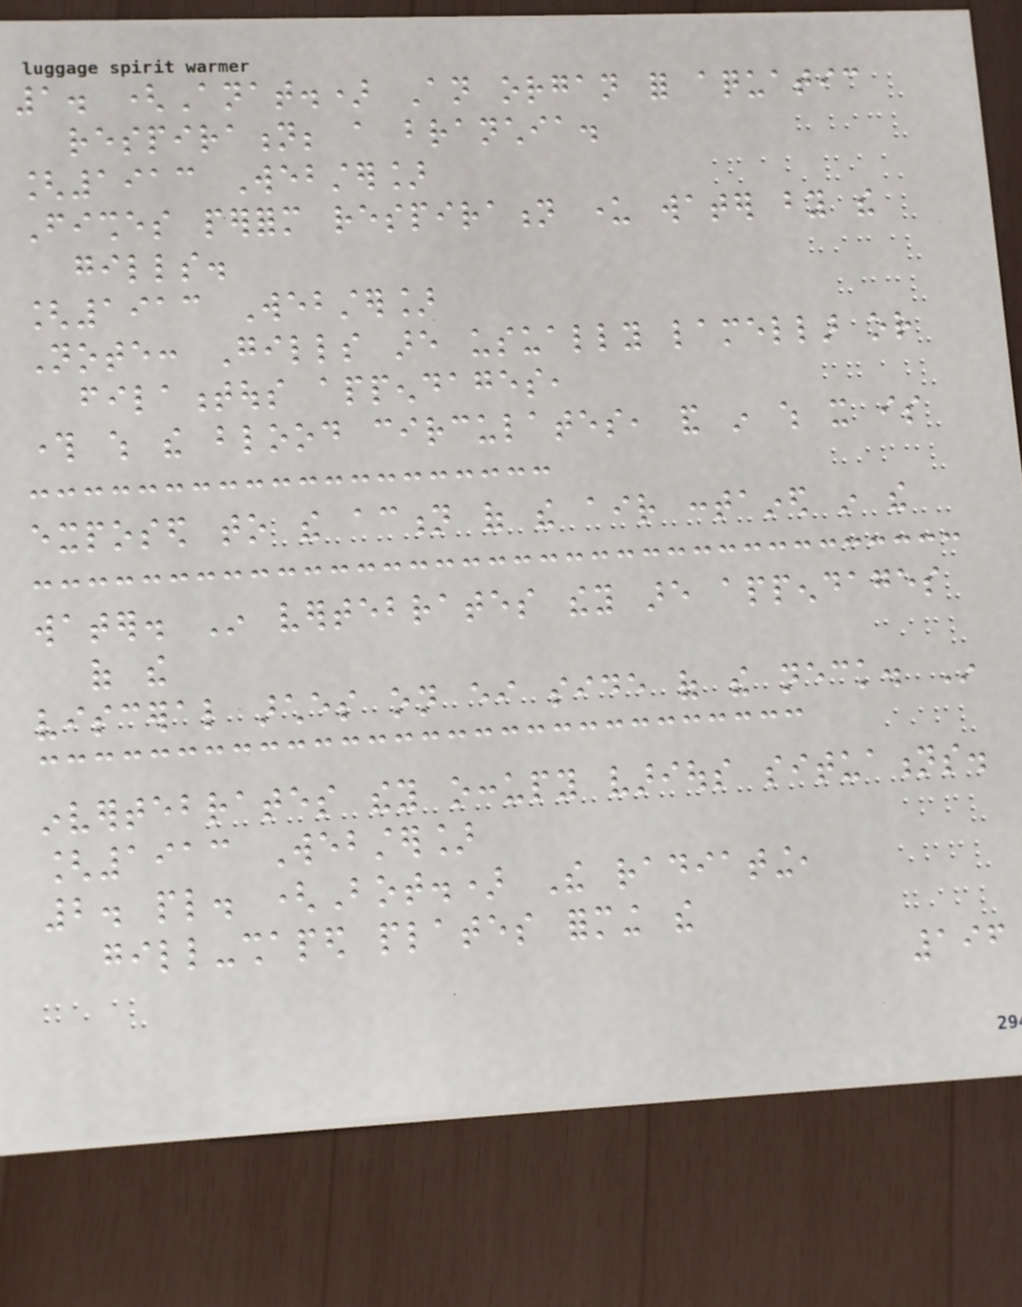1. (Anat.) An organ for aquatic
respiration; a branchia.
[1913 Webster]
Fishes perform respiration under water by the
gills.
[1913 Webster]
Note: Gills are usually lamellar or
filamentous appendages,
through which the blood circulates, and in which it is
exposed to the action of the air contained in the
water. In vertebrates they are appendages
of the
visceral arches on either side of the neck. In
invertebrates they occupy various situations.
[1913 Webster]
2. pl. (Bot.) The radiating,
gill-shaped plates forming the
196
